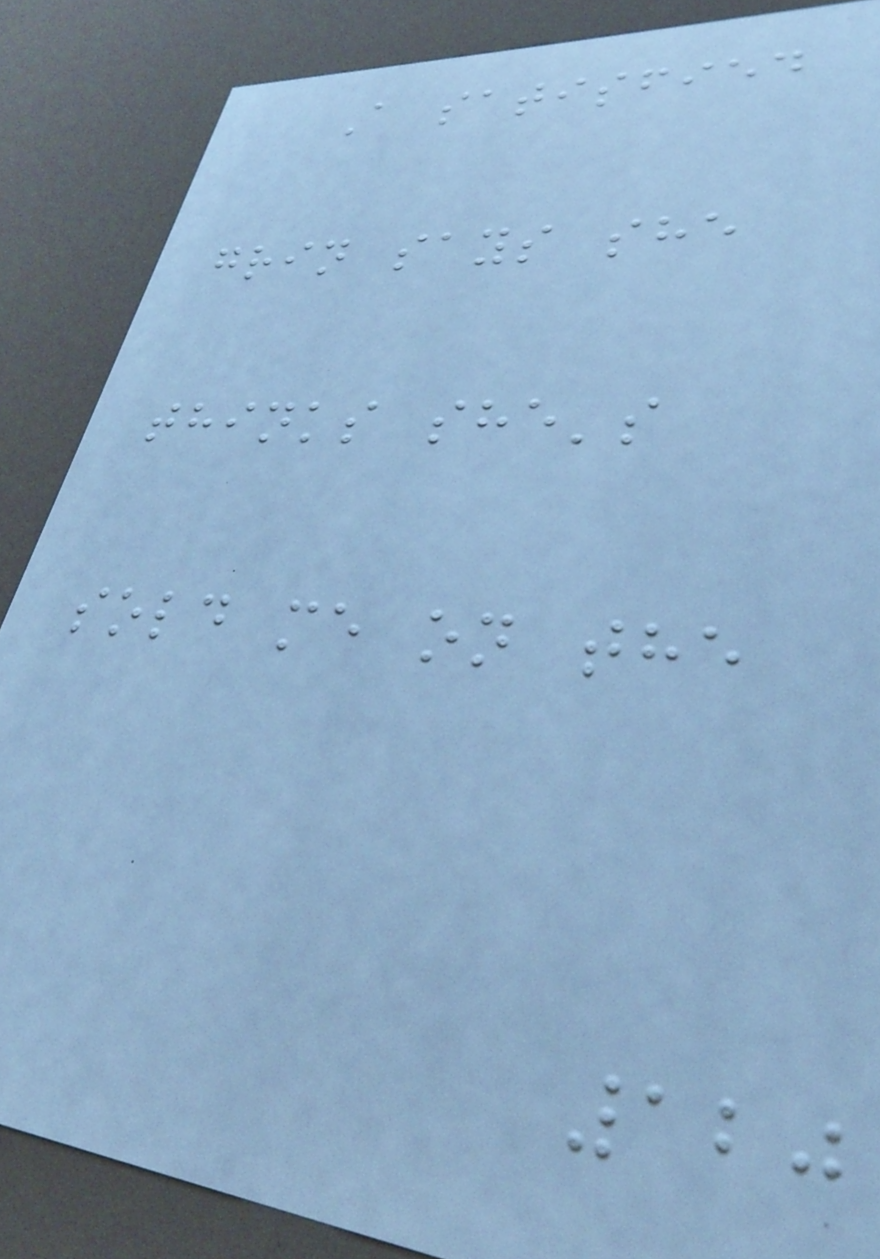A satisfied
grin says she
thinks she's
sold me on the
120
